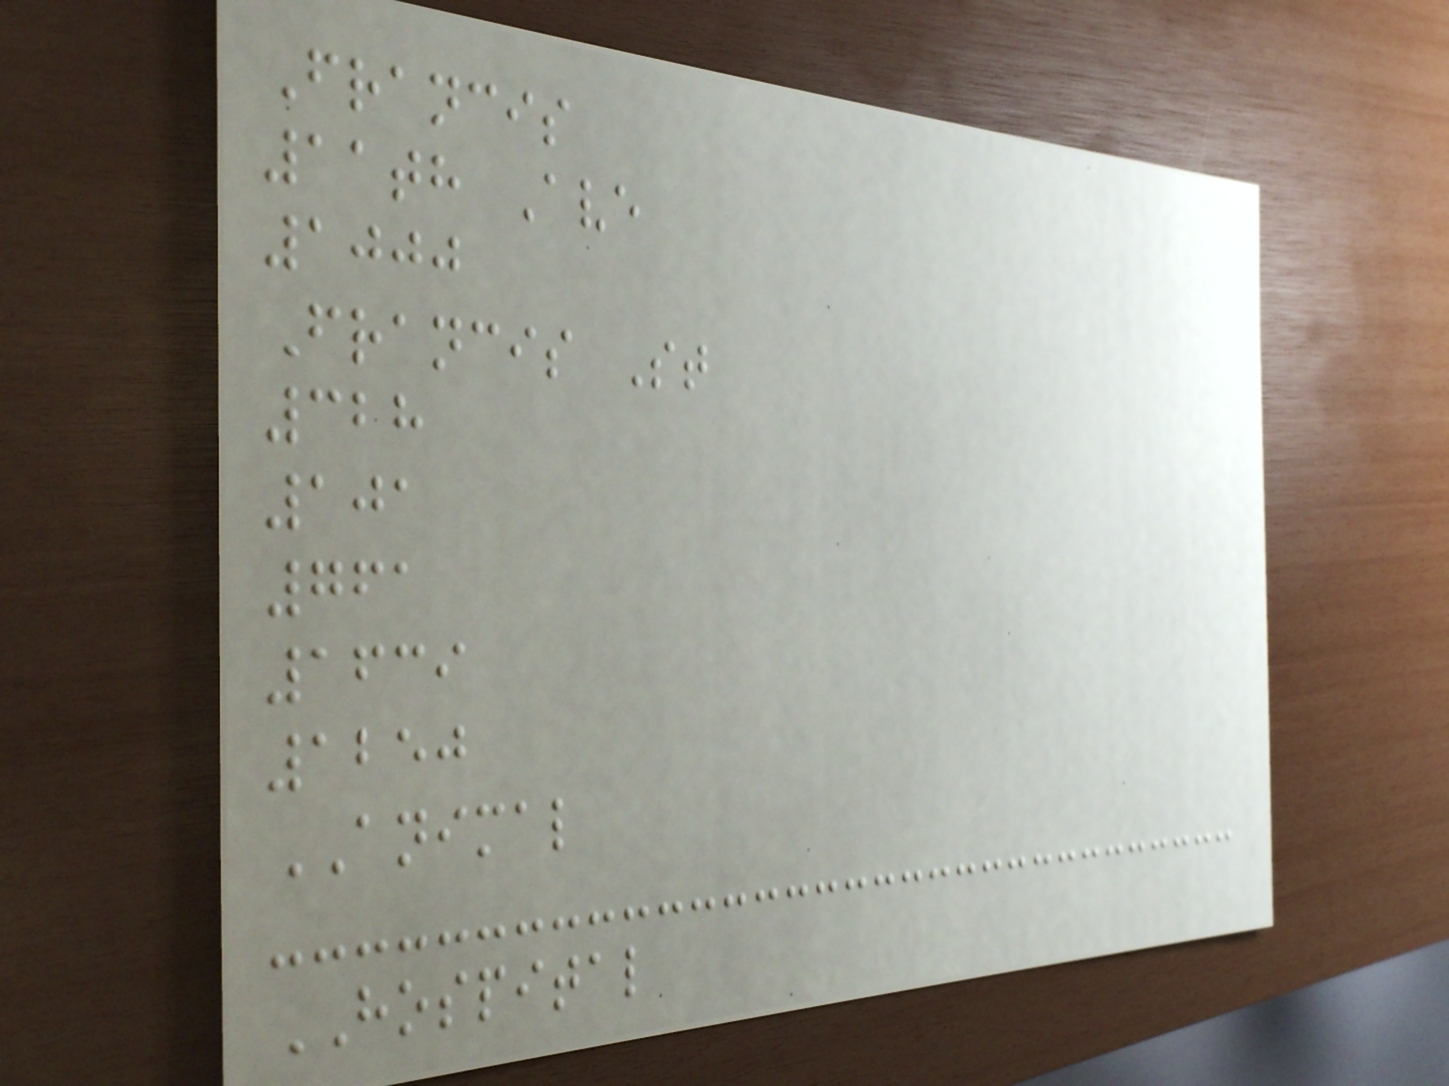Francis
11th Ave
1000
Francis St
328
101
761
1639
1250
ANIMAL
HOSPITAL
